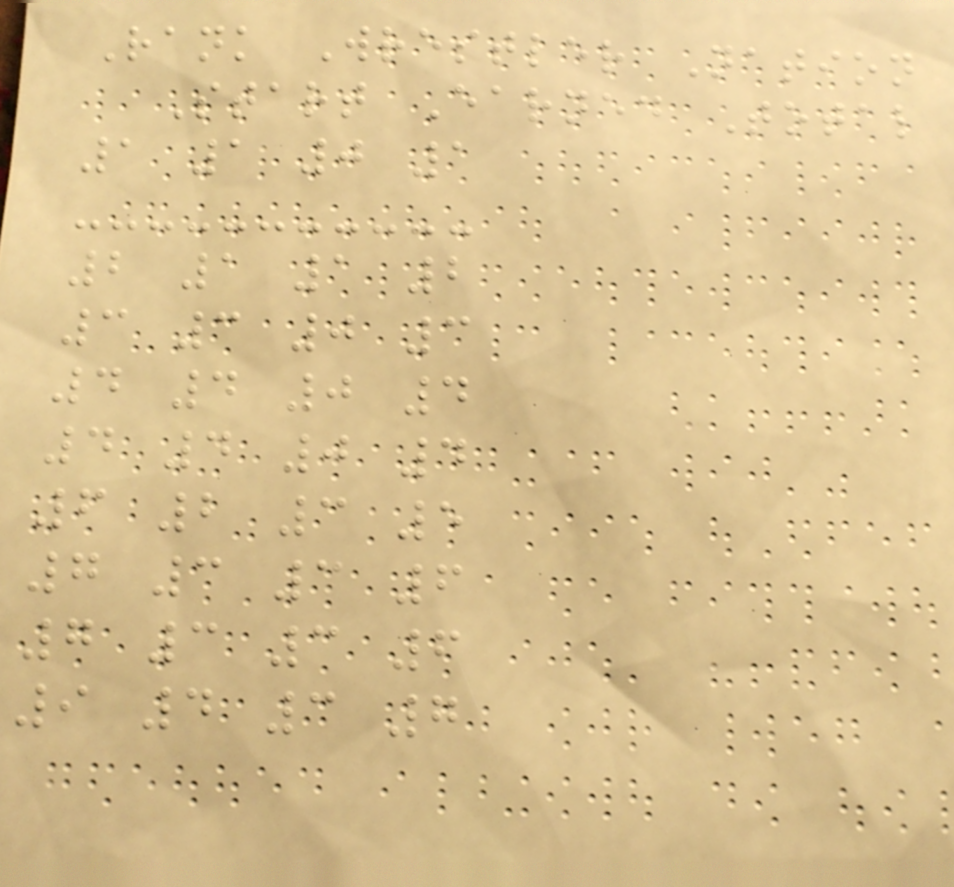Rank Wrestler Nation
Start Earned Total
1 1 0 1
2 1 1 2
3 3 0 3
4 4 0 4
4 4 0 4
6 2 3 5
7 3 3 6
7 3 3 6
9 4 3 7
